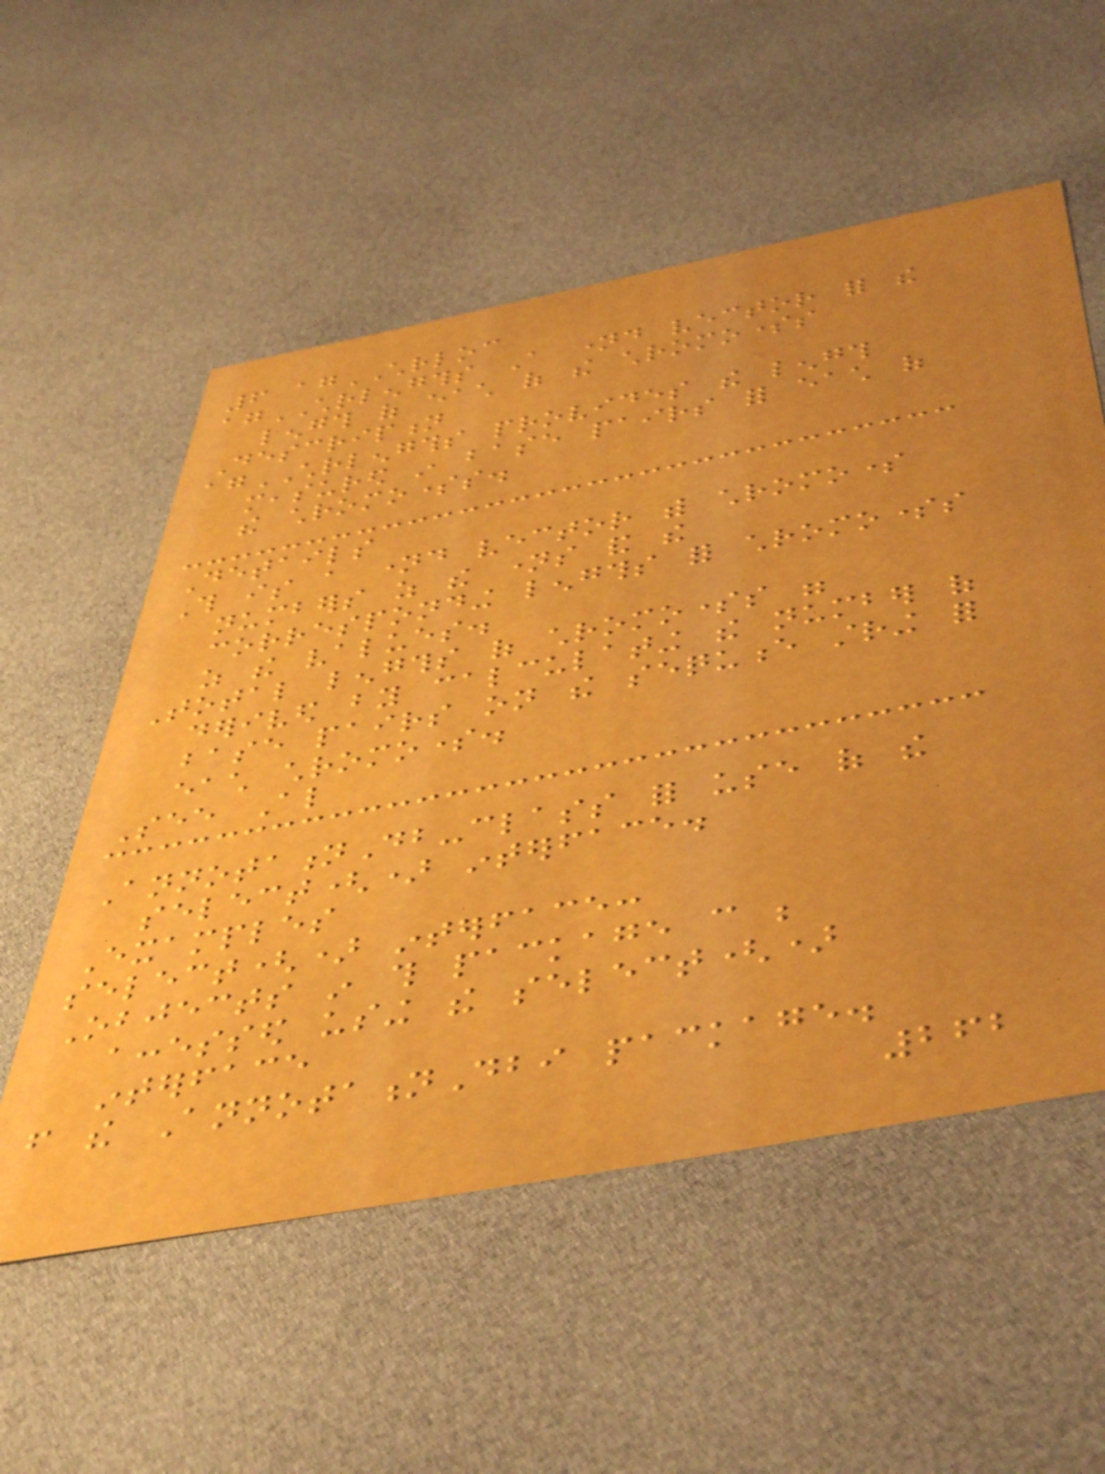6 agCHRLOC
agCHRLENGTHS A named vector for the
length of each of the chromosomes
Description
agCHRLENGTHS provides the length
measured in base pairs for each of
the chromosomes.
Details
This is a named vector with chromosome
numbers as the names and the
corresponding lengths for chromosomes
as the values.
Total lengths of chromosomes were
derived by calculating the number of
base pairs on the sequence string for
each chromosome.
See Also
AnnotationDb-class for use of the
select() interface.
Examples
select() interface:
Objects in this package can be
accessed using the select()
interface
from the AnnotationDbi package.
262
